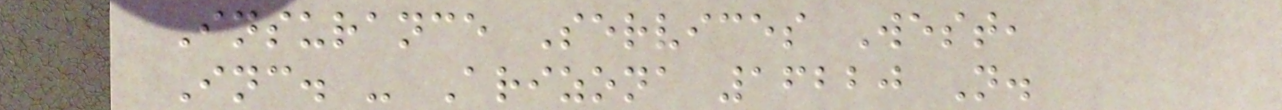Insurance Services West,
Inc. - Arizona 16220 N.
